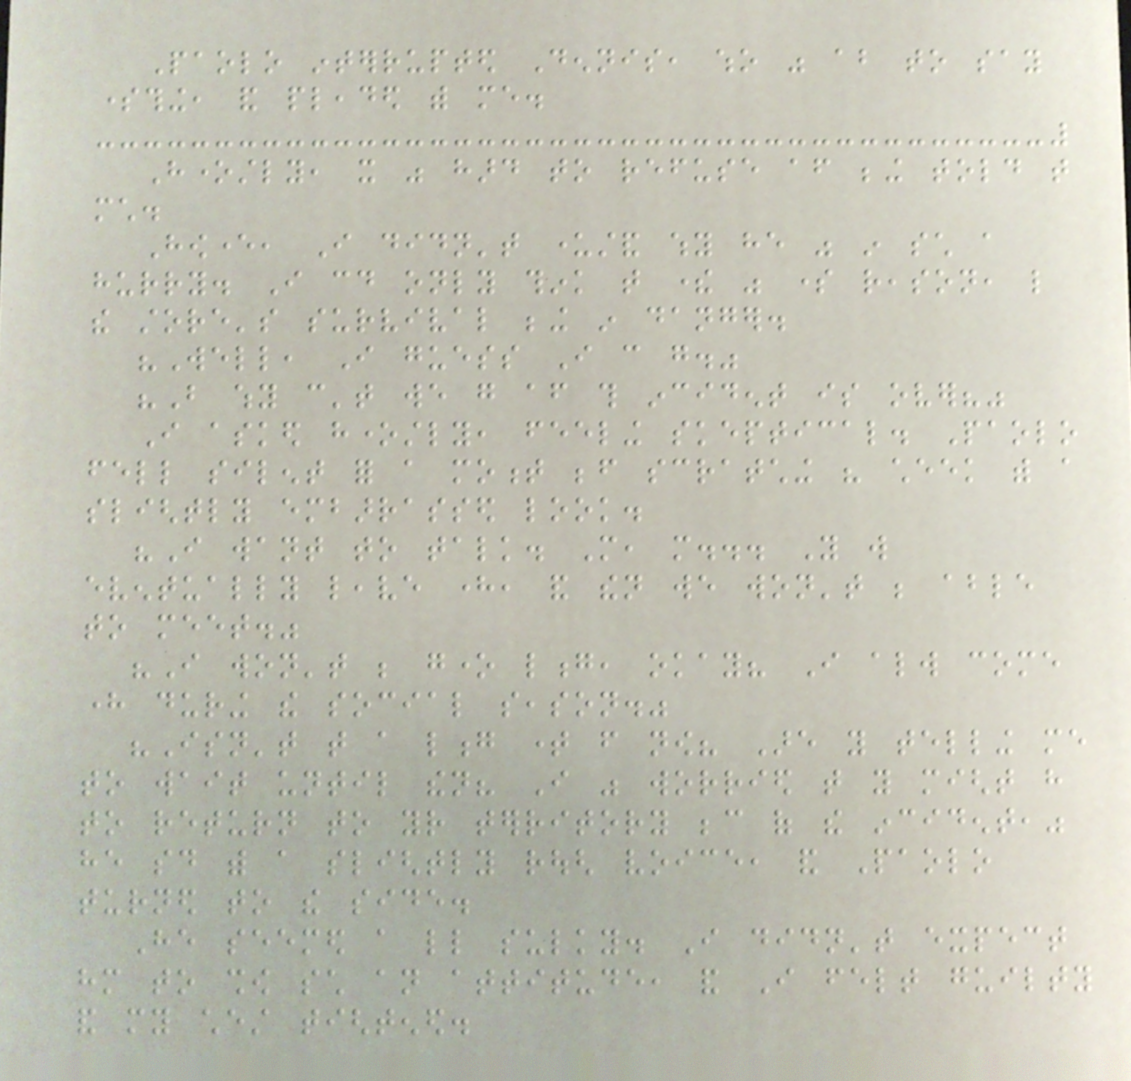Paolo interrupted Dennis, who was about to say
something, and pleaded with me.
Honestly, it was hard to refuse after being told that
much.
However, I didn't understand why he was in such a
hurry. I could only think that there was some reason, like
the store's survival being in danger.
"Well, I guess I can go."
"But why can't we go after this incident is over?"
I asked honestly, feeling skeptical. Paolo
fell silent for a moment before scratching his cheek with a
slightly embarrassed look.
"I want to talk. More, more... You will
eventually leave here, and then we won't be able
to meet."
"I won't be gone long, okay? I always come
here during the social season."
"Isn't that a long time from now? Are you telling me
to wait until then? I was worried that you might have
to return to your territory because of the incident,"
he said with a slightly rough voice, and Paolo
turned to the side.
He seemed a little sulky. I didn't expect
him to show such an attitude, and I felt guilty
and my chest tightened.
